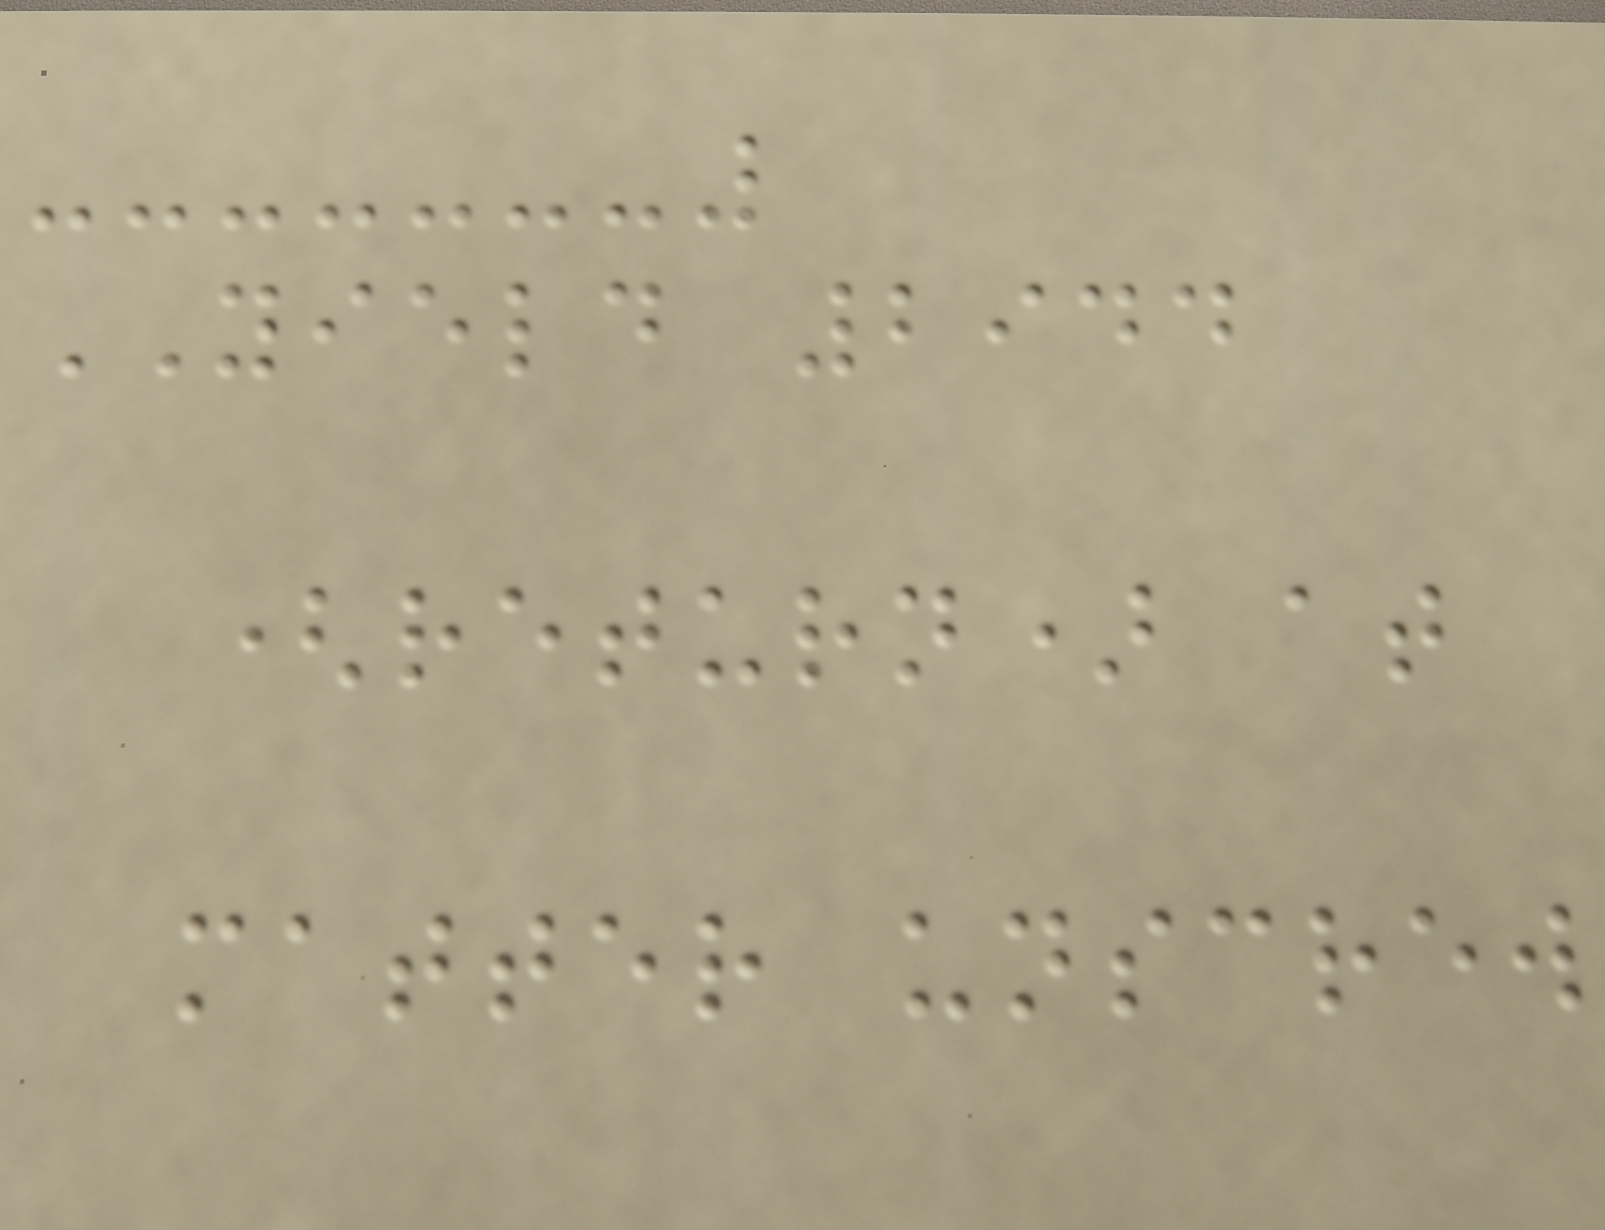YIELD 2944
(return) at
matter unscrew
